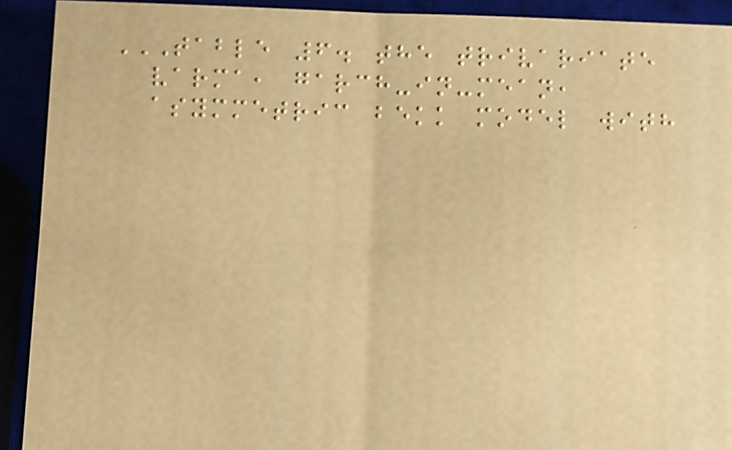TABLE 6. THE TRIVARIATE
VARMA, GARCH-IN-MEAN,
ASYMMETRIC BEKK MODEL WITH
